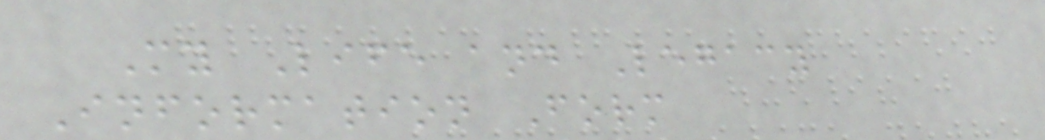My Life and Legacy
Information Form
